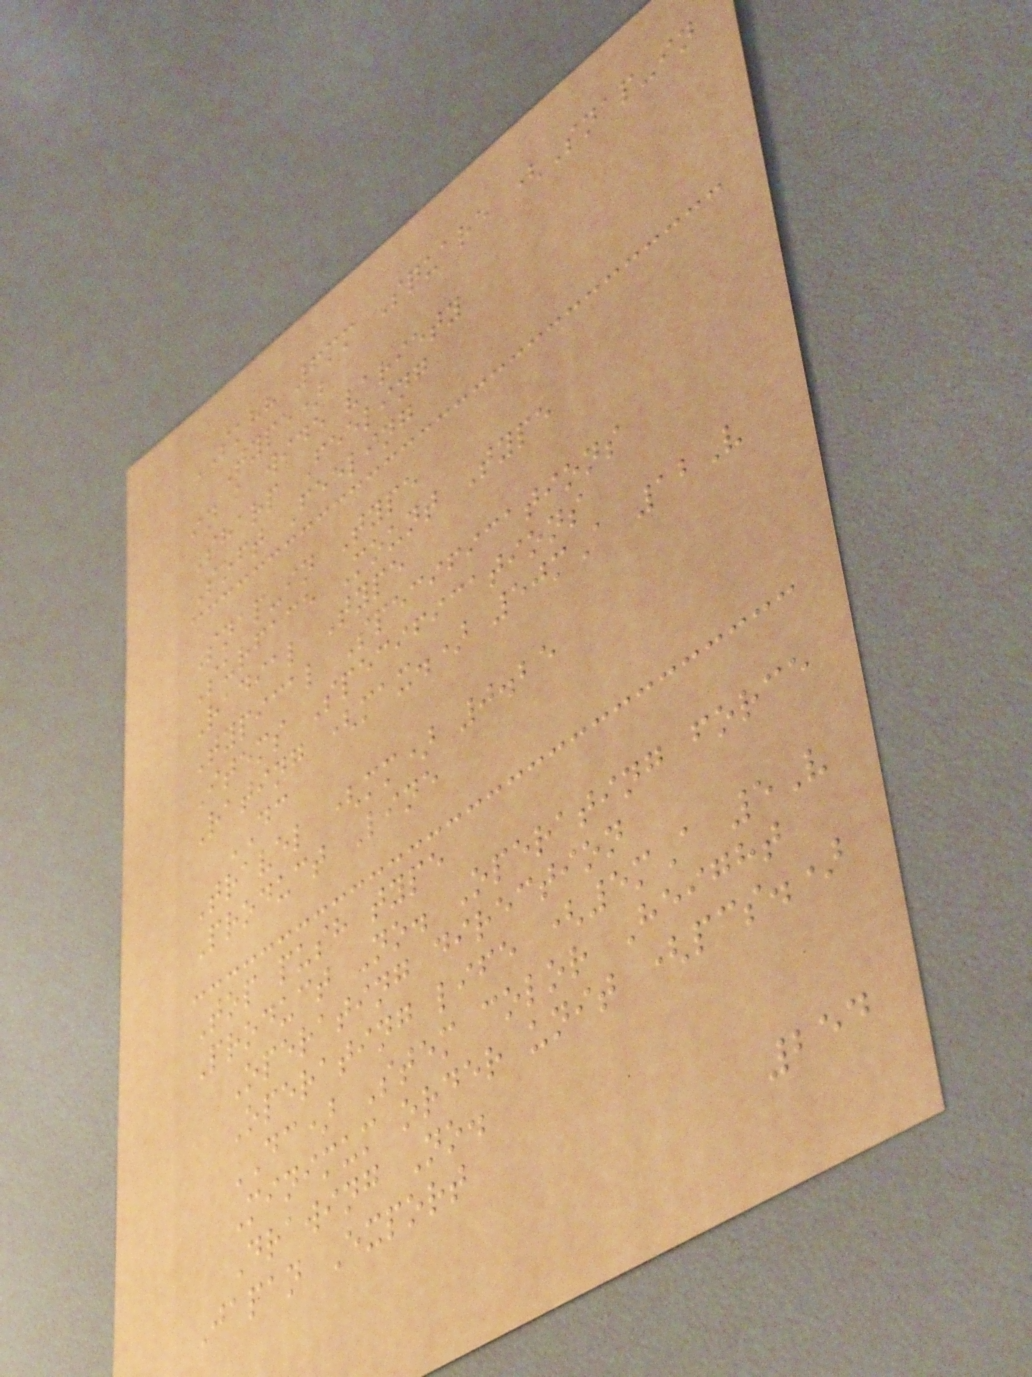SKHH 6mm Square (Snap-in
Type)
in a wide variety
Sharp Feeling
Soft Feeling
Snap-in Type
Surface Mount Type
Radial Type
Typical Specifications
Items Specifications
Rating (max.) 50mA 12V
DC
Travel (mm) 0.25
Product Line
Top push type
Product No. Operating force
Operating direction
Operating life (5mA 5V
DC) Stem color Height
Minimum order unit (pcs.)
Drawing No.
Japan Export
254
